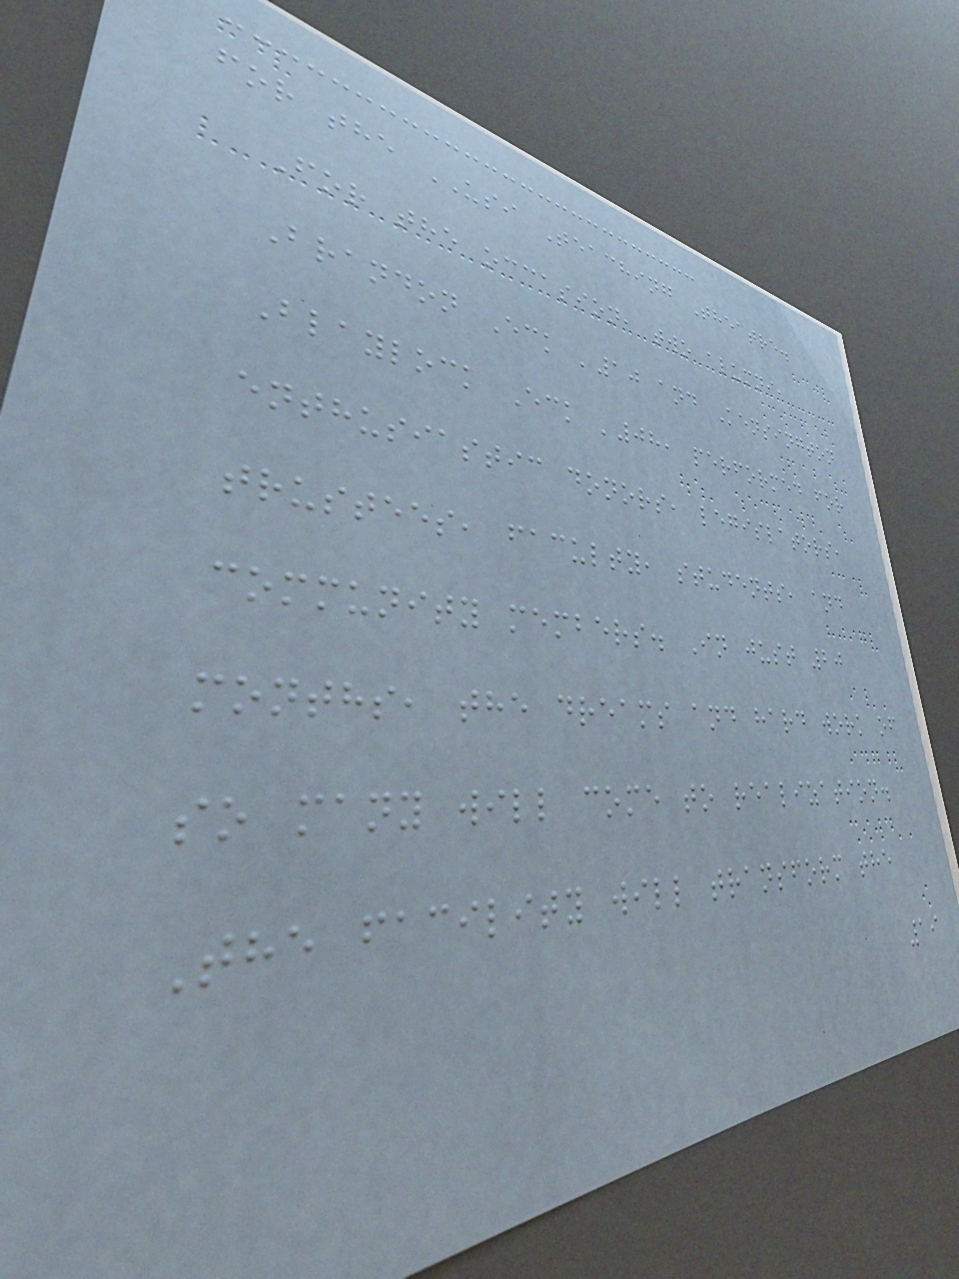for the USI Teaching Theatre.
For the occasion, two alumni,
Brandon Eck '10 and Kensington
Blaylock Eck '08, performed for
enthusiastic donors, legislators,
trustees, faculty, students, and
community members. In just 20
months, the dreams and hard work of
so many will come to realization.
The facility will transform the
19
